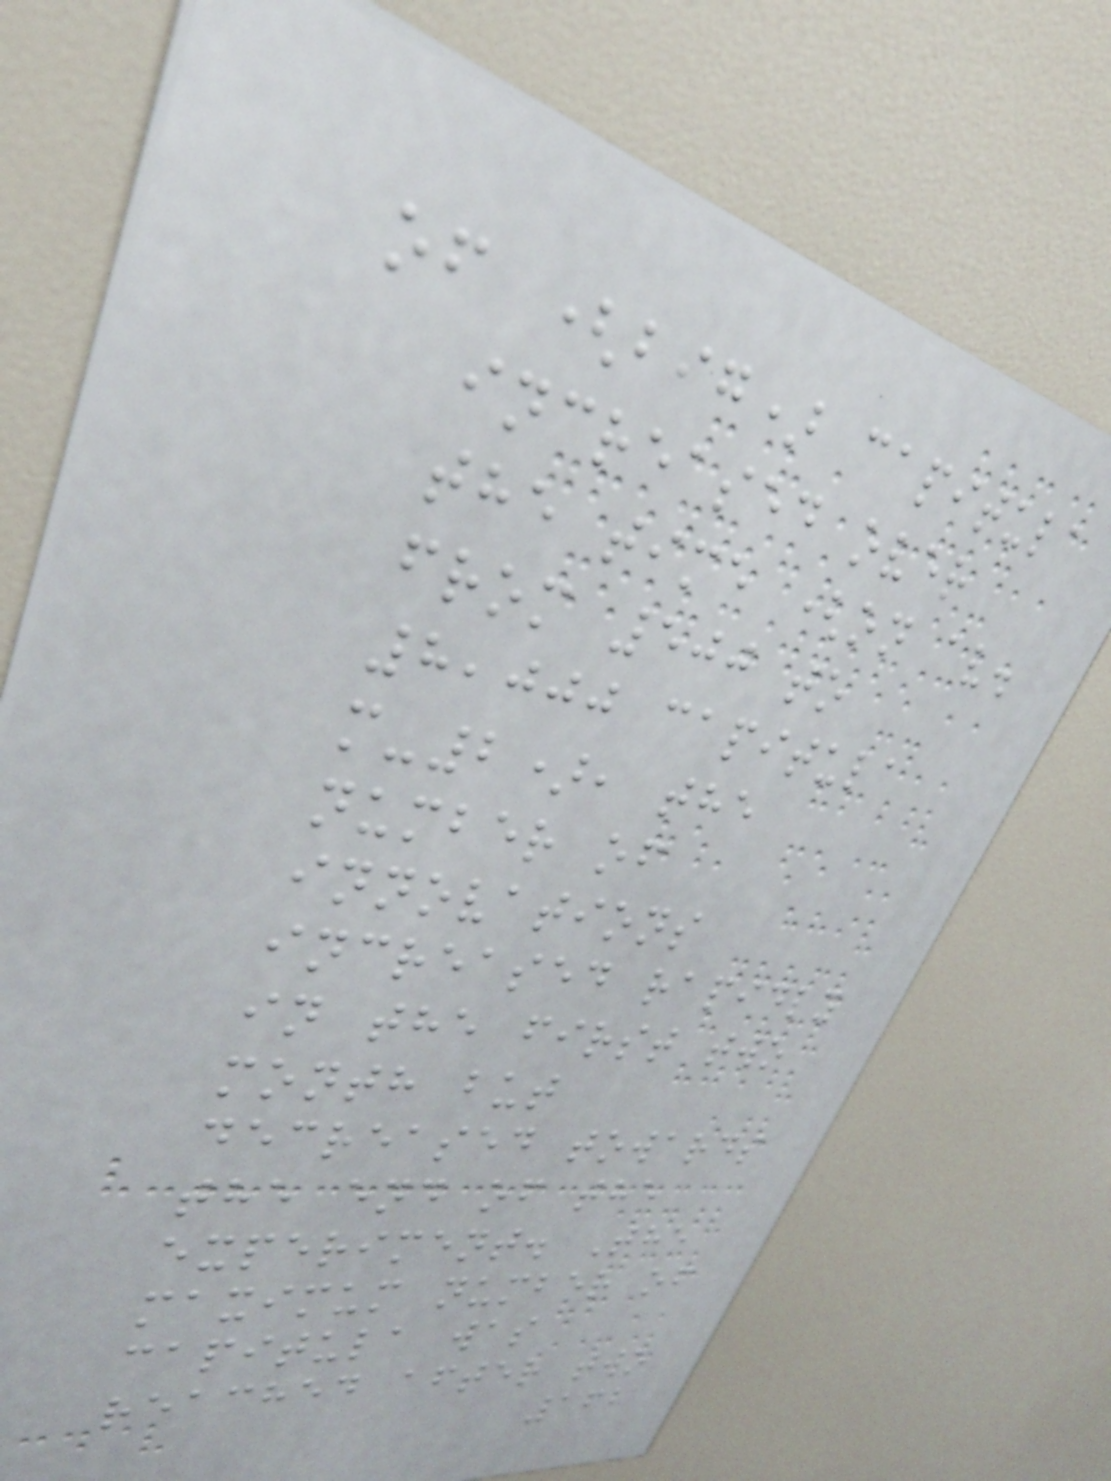of (big) capitula
increased over
the time (on av.
from 500 to
8,000 capitula
m-2), the
number of
innovations
increased rapidly
in the first two
month but
decreased towards
the end of the
experiment. The
maximum number of
capitula was
reached after two
162
